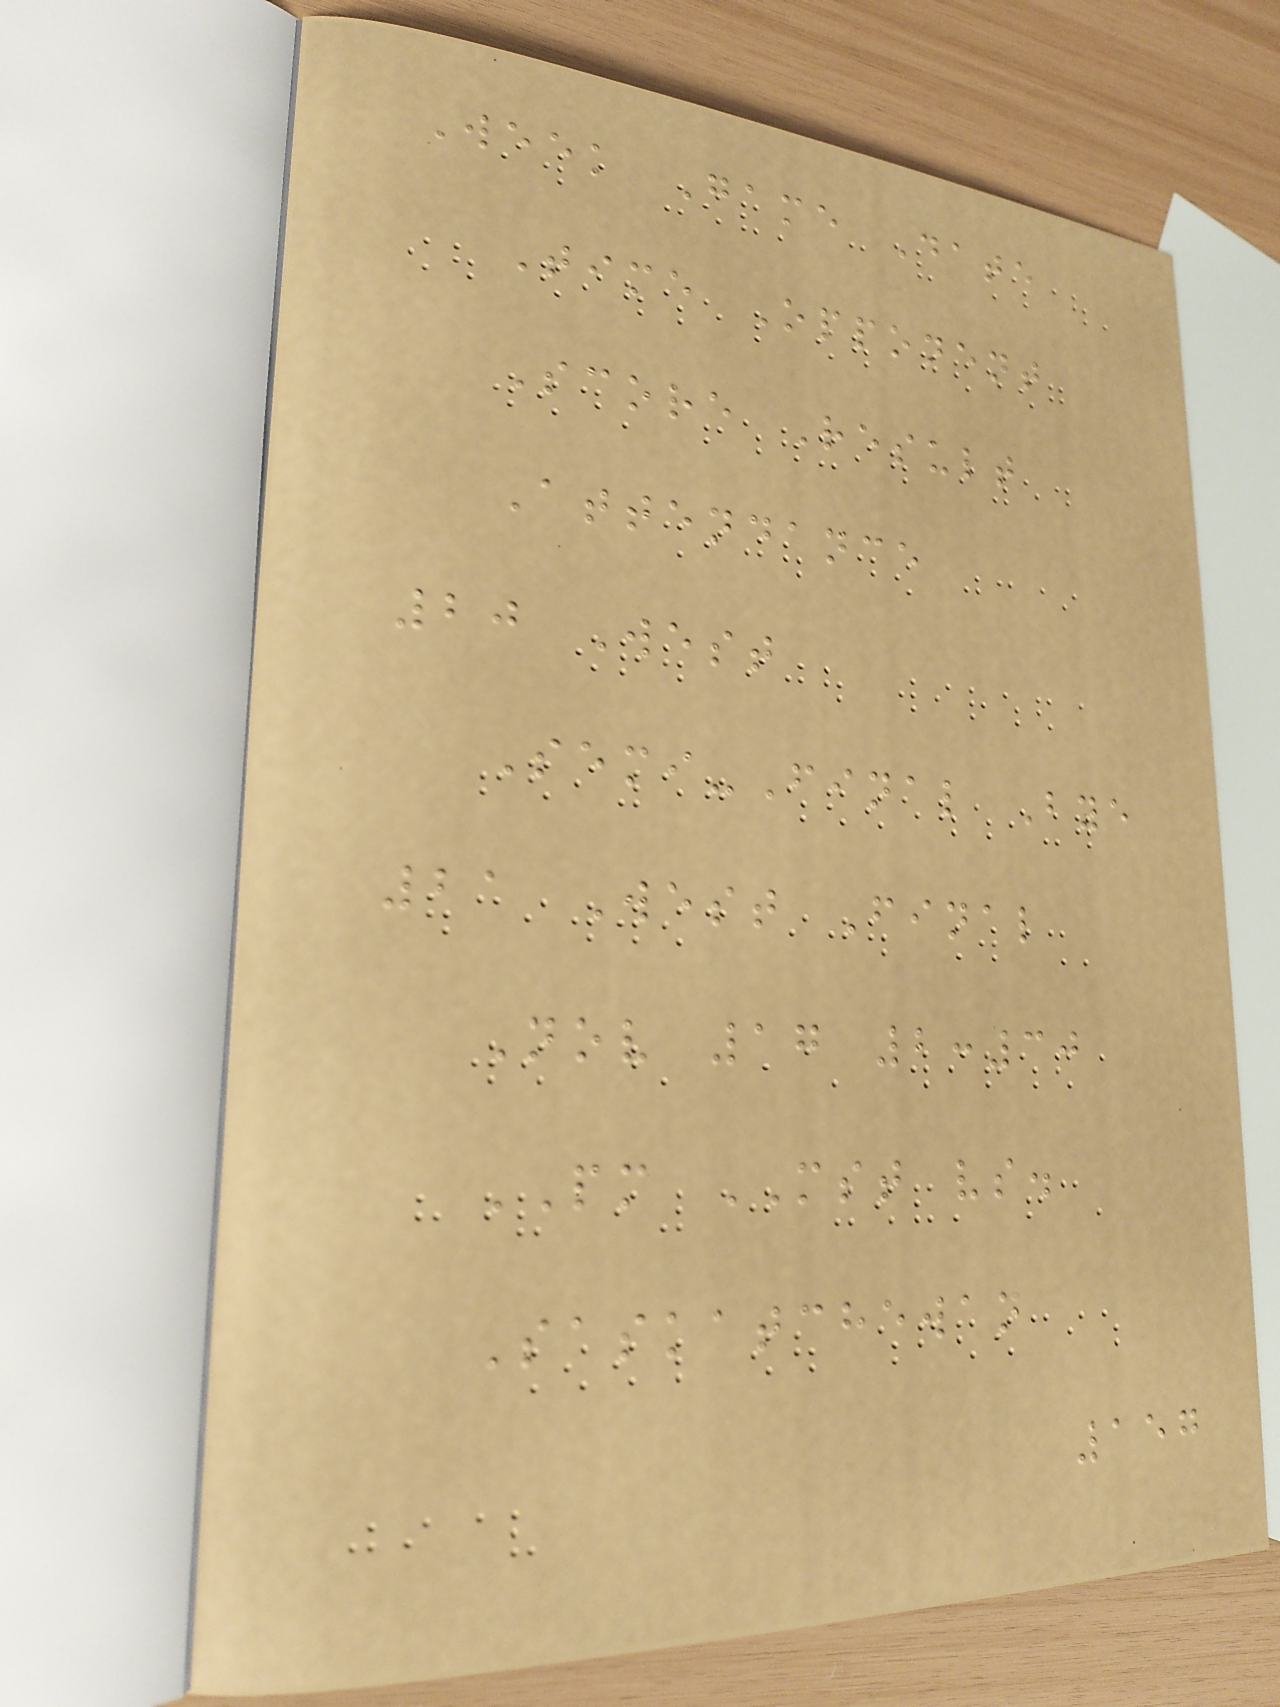Week Game Date
Time Opponent
Score Result
Attendance
20 West
Semi-Final Bye
21 West Final
Nov 17 2:30
PM MST vs.
Saskatchewan
157
